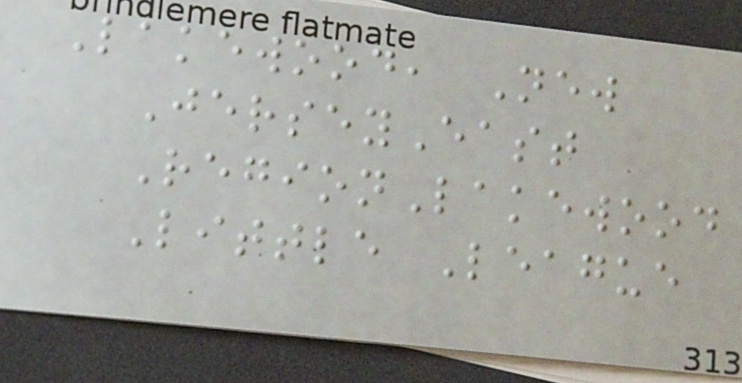Lakewood, New
JerseyEast
RegionLakewood
Little League
